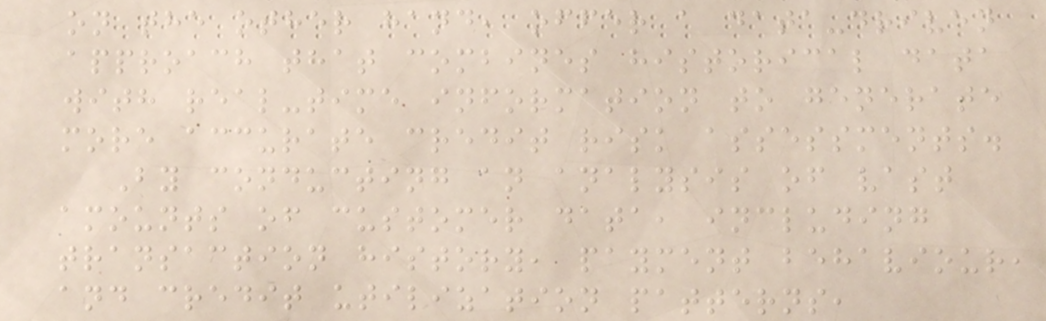on the other hand, offer a data-driven
approach that combines historical data
with real-time information to generate
more accurate credit risk assessments.
By conducting an analysis of vast
amounts of customer data, including
transaction history, payment behaviour,
and credit utilization patterns,
